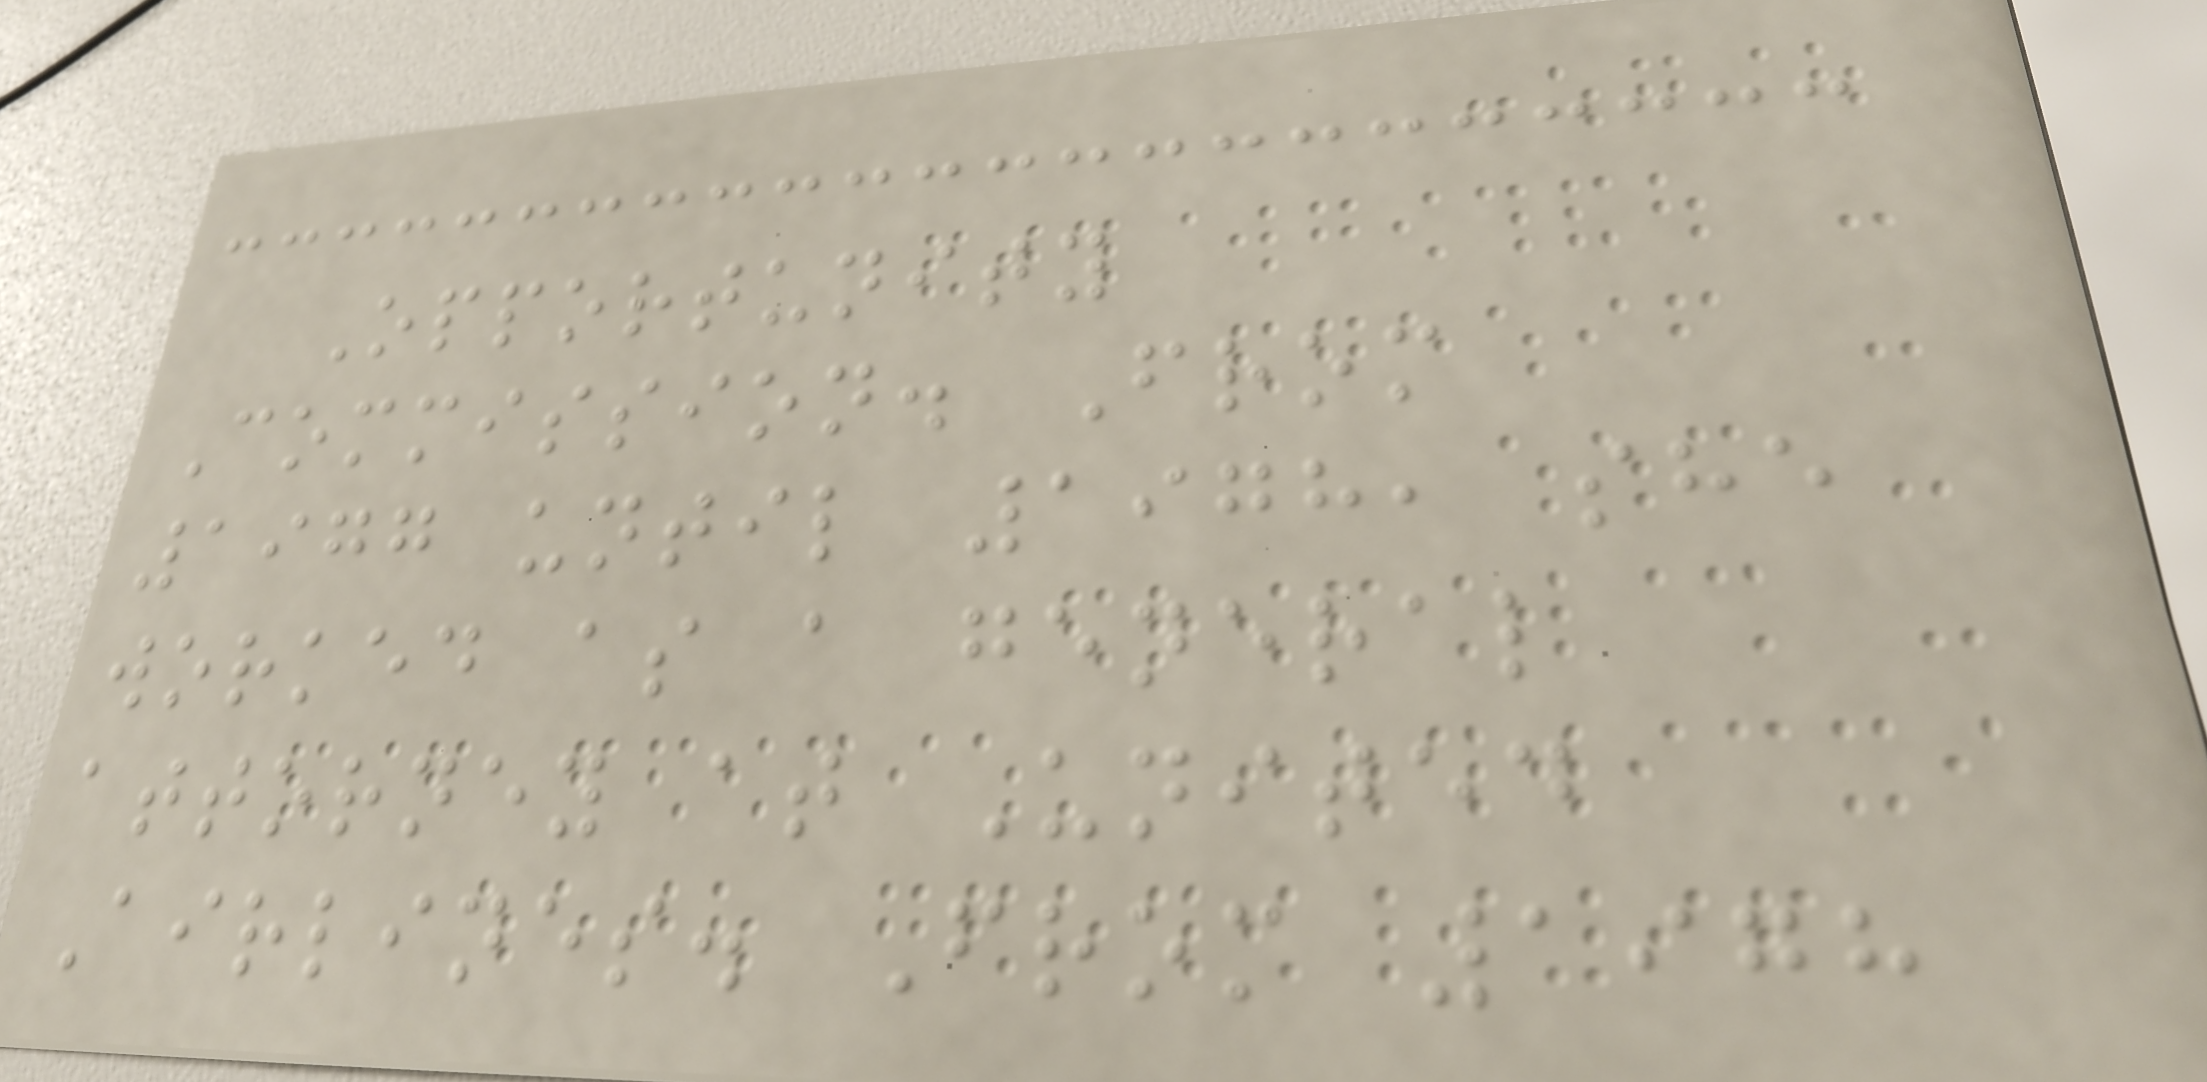Opportunity
Commission. From
1977 until 1978, she
worked as a general
attorney at United
Airlines. From 1978
